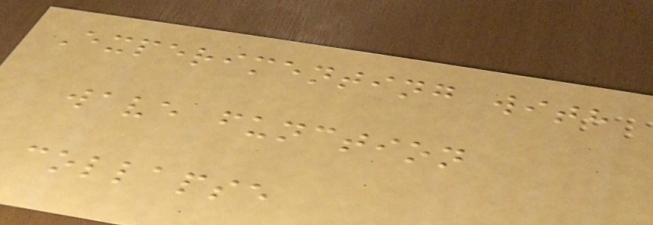Experimenting with
wave function
collapse
